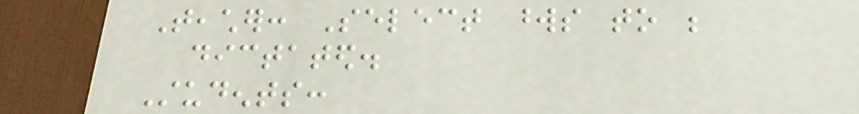Teacher: Select words to be
dictated.
Students:
